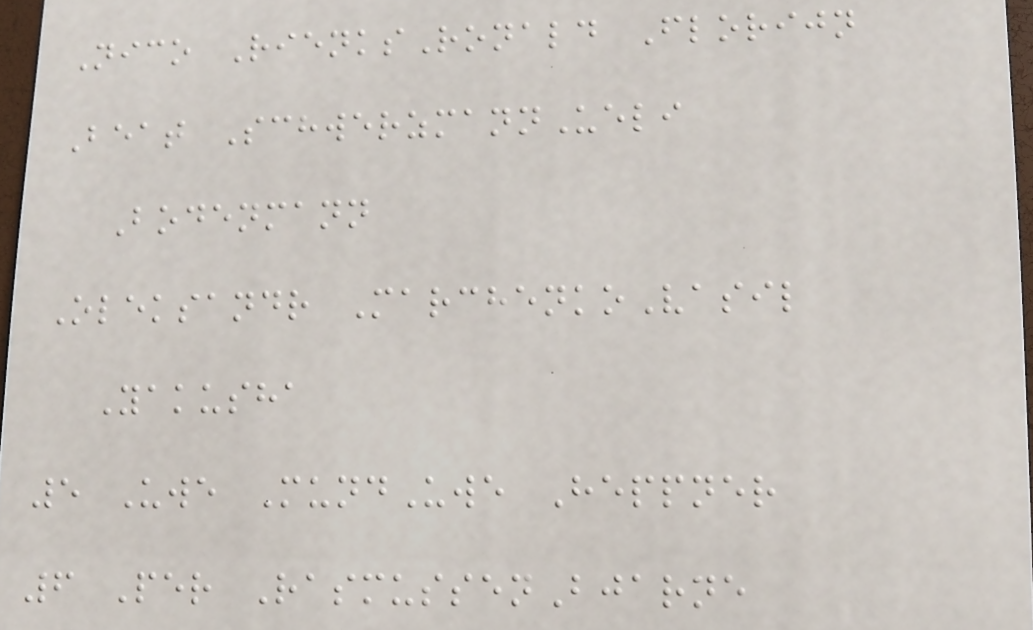Nico RienksRonald Florijn
Beat SchwerzmannUeli
Bodenmann
Oleksandr MarchenkoVasil
Yakusha
5 Uwe MundUwe Heppner
6 Per RasmussenBjarne
